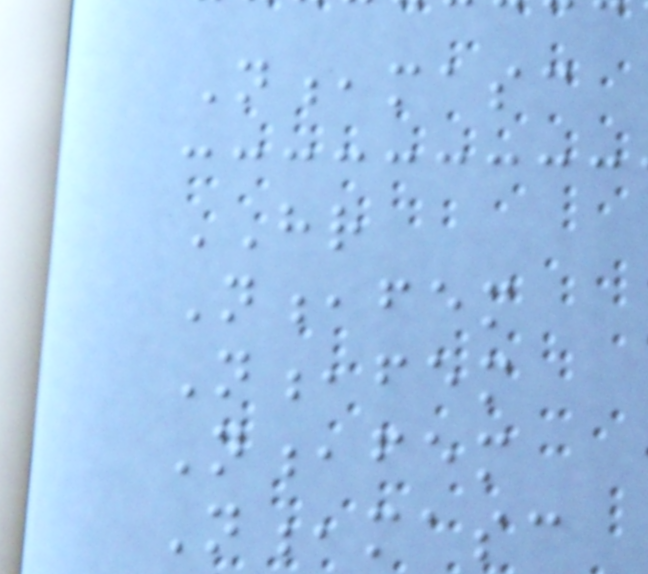N,masc
HR
N,fem
N,fem
N,fem
N,masc
